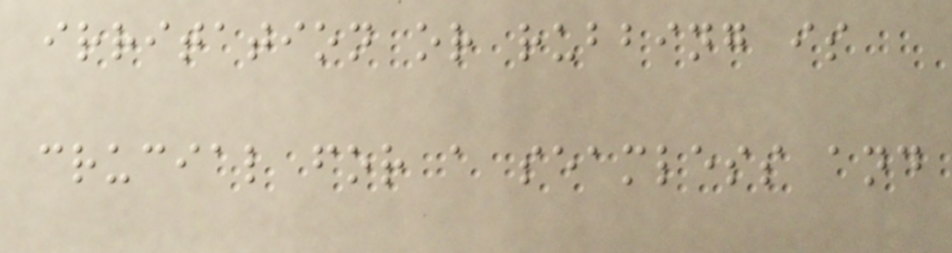irritation or rubbing is
crucial for a seamless and
